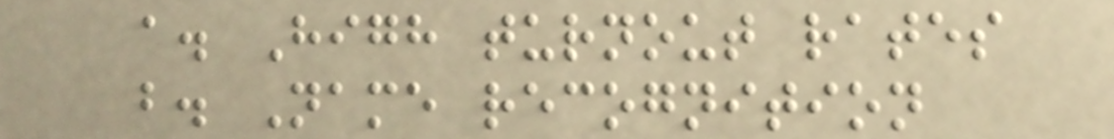a. High turnout rates
b. Name recognition
